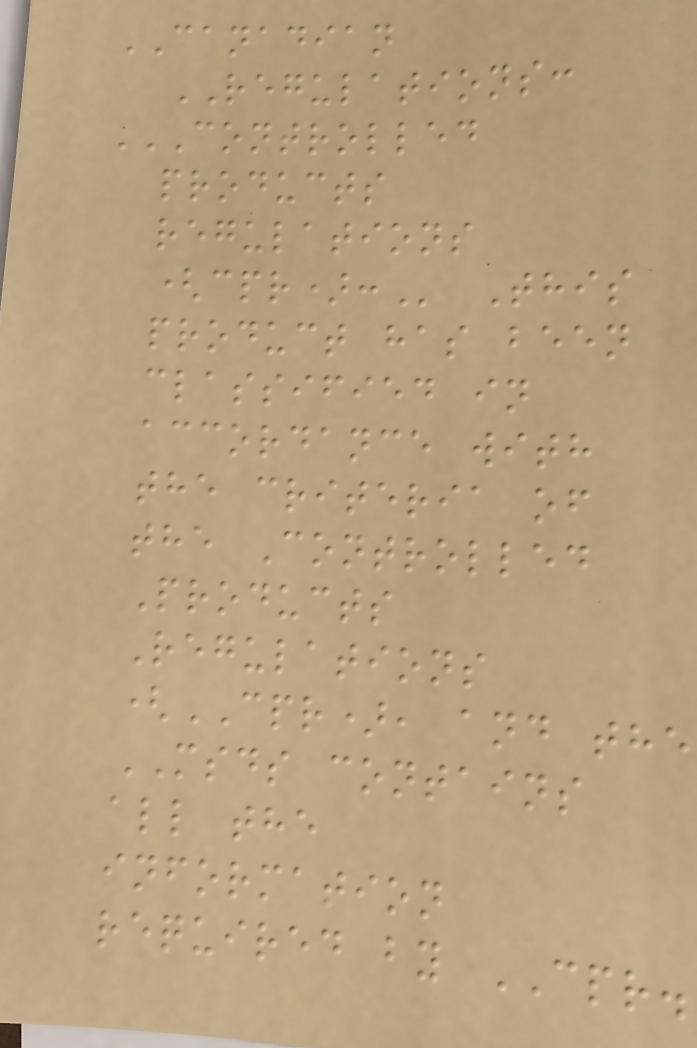CANADIAN
REGULATIONS:
CONTROLLED
PRODUCTS
REGULATIONS
(CPR): This
product has been
classified in
accordance with
the criteria of
the Controlled
Products
Regulations
(CPR), and the
MSDS contains
all the
information
required by CPR.
